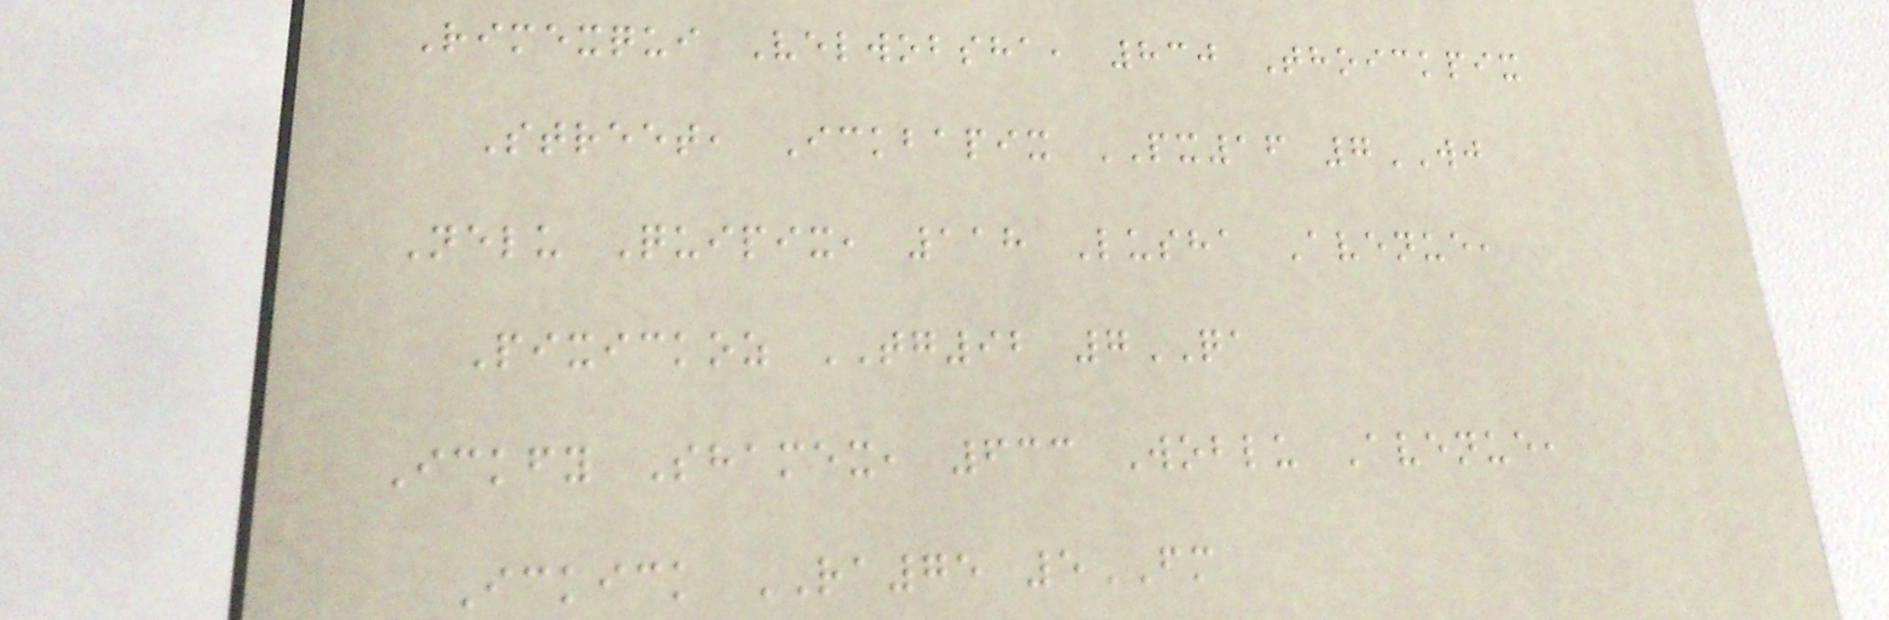Rimexqui Velwobsha, 830 Thoickpix
Street, Ickbapix PX16 7WJ
Nelu Quipix, 118 Lusha Avenue,
Pixickoz TG92 7QA
Ickfy Shamex, 633 Woblu Avenue,
Ickick RA75 5FM
